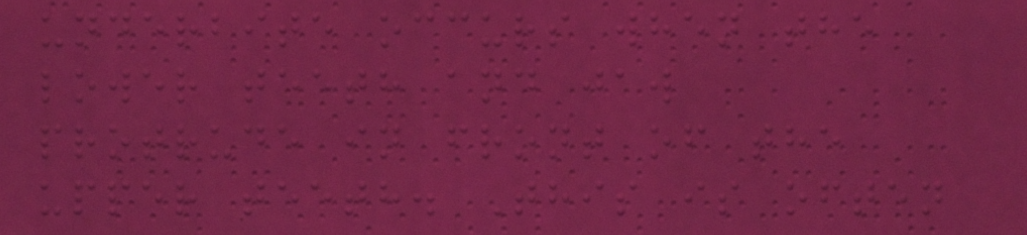underbite occurs when the
lower teeth and jaw
protrude in front of the
upper teeth. This is often
